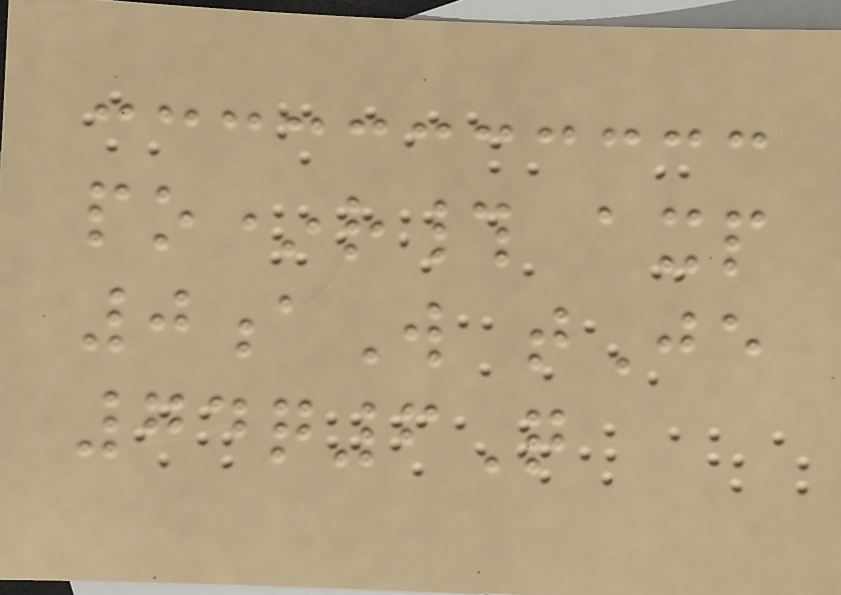po*r# axp
0aW tJe
74q6Q
